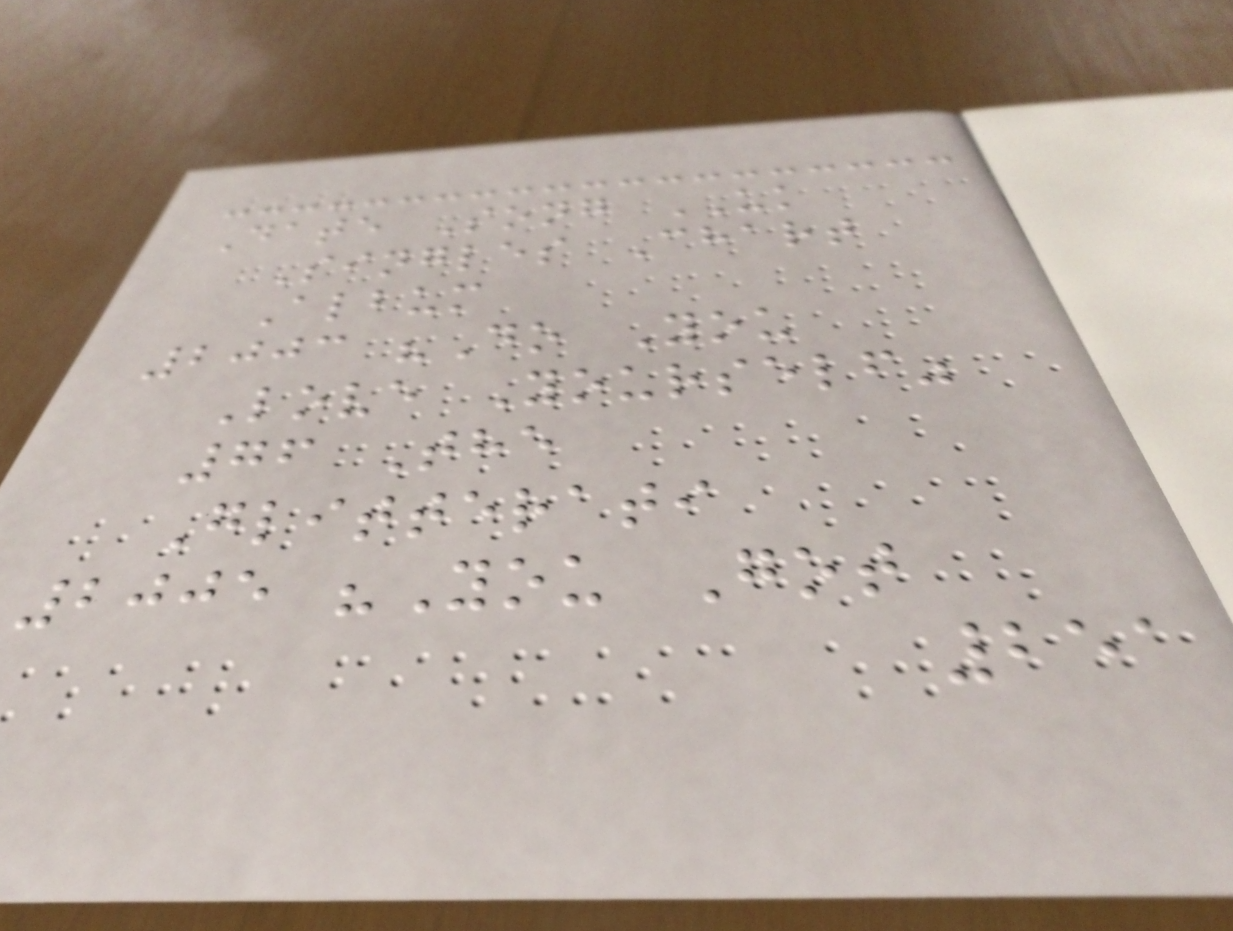Date Song UK
Singles Chart
Album
2003 "Do You
Love Yourself"
76 The
Glitterati
2005 "You Got
251
